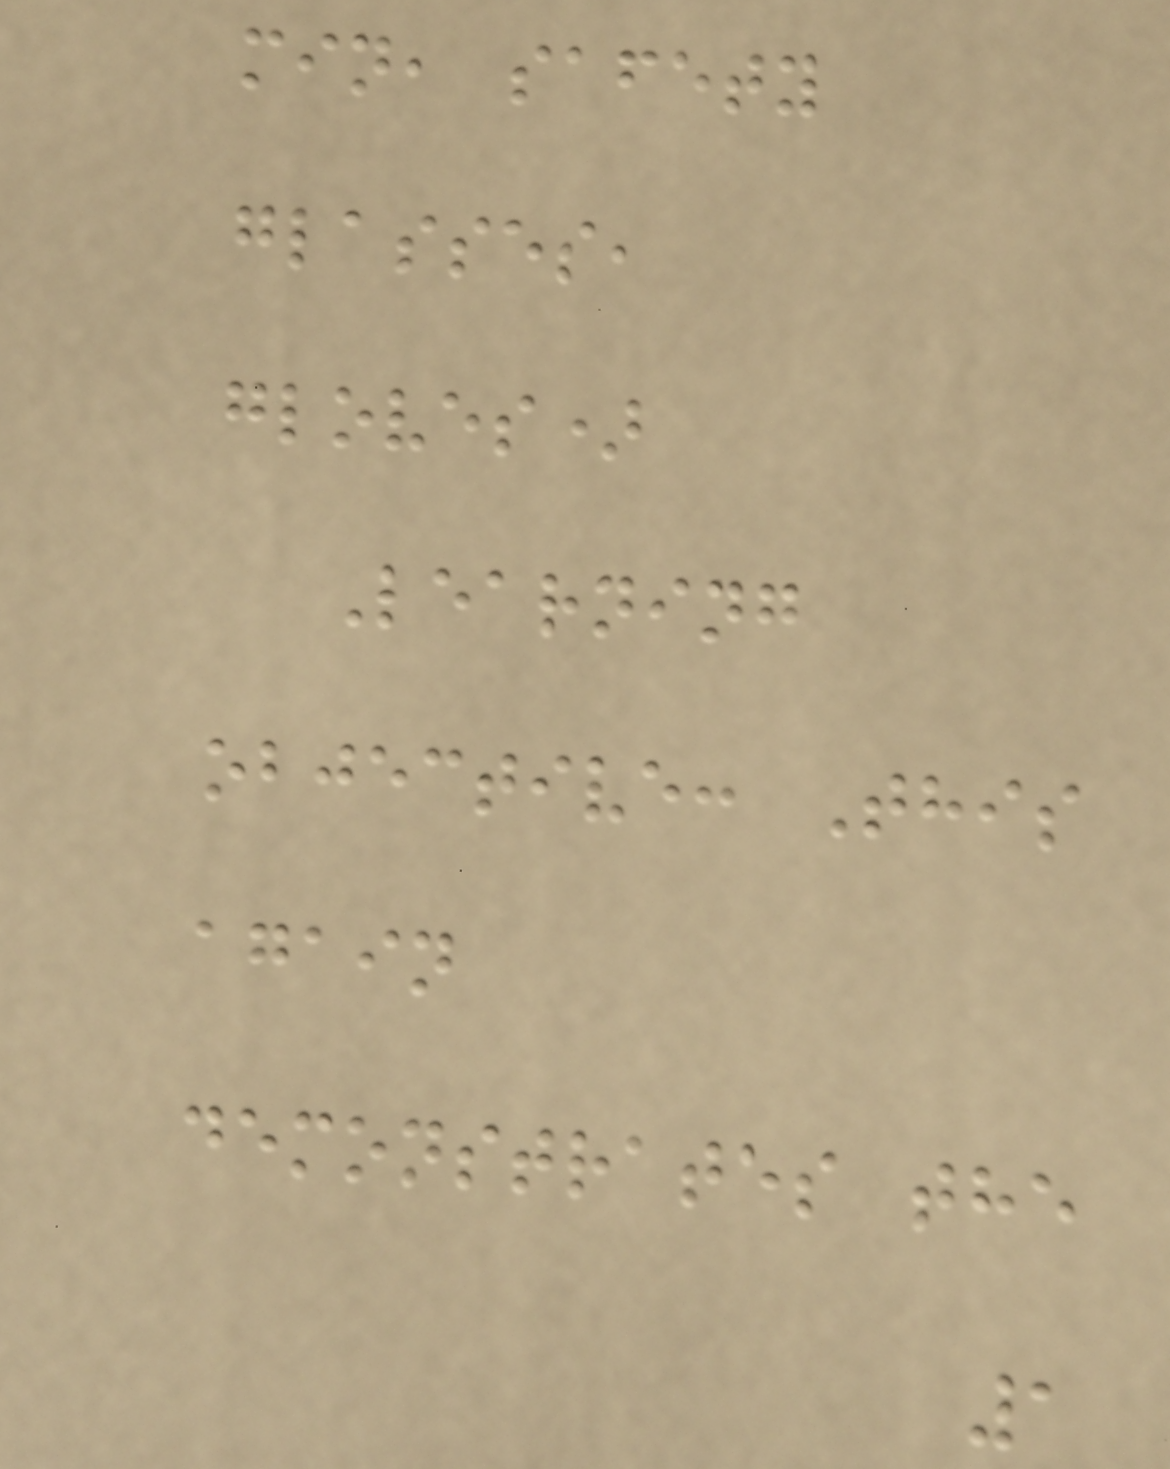min, safety
glasses,
gloves)
Learning
objective: This
again
demonstrates the
1
